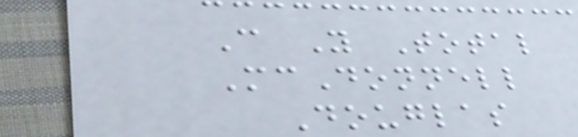C Y Total
McDonnell
Douglas
